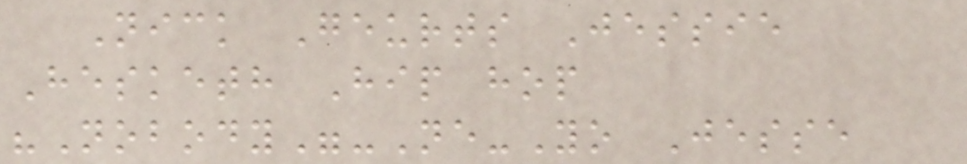Nick Geurts Jessie
Hesketh Hip hop
"Nobody"-Ne-Yo Jesse
